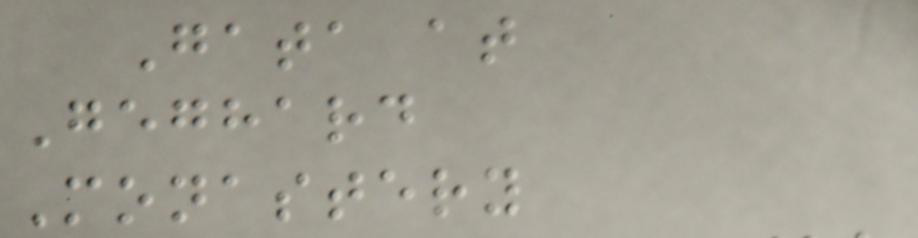Gata at
Geghard
Monastery
